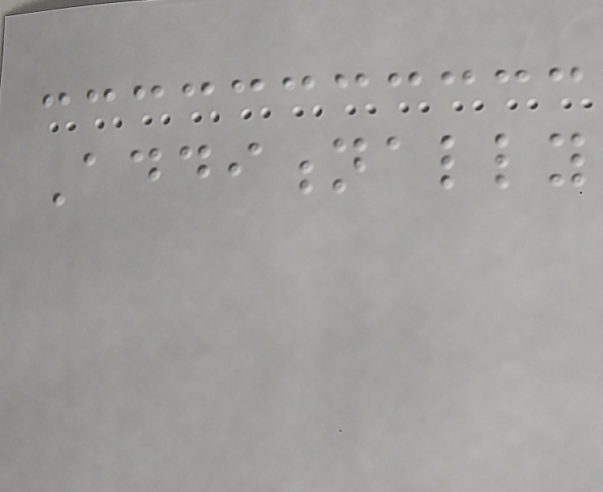Additionally
